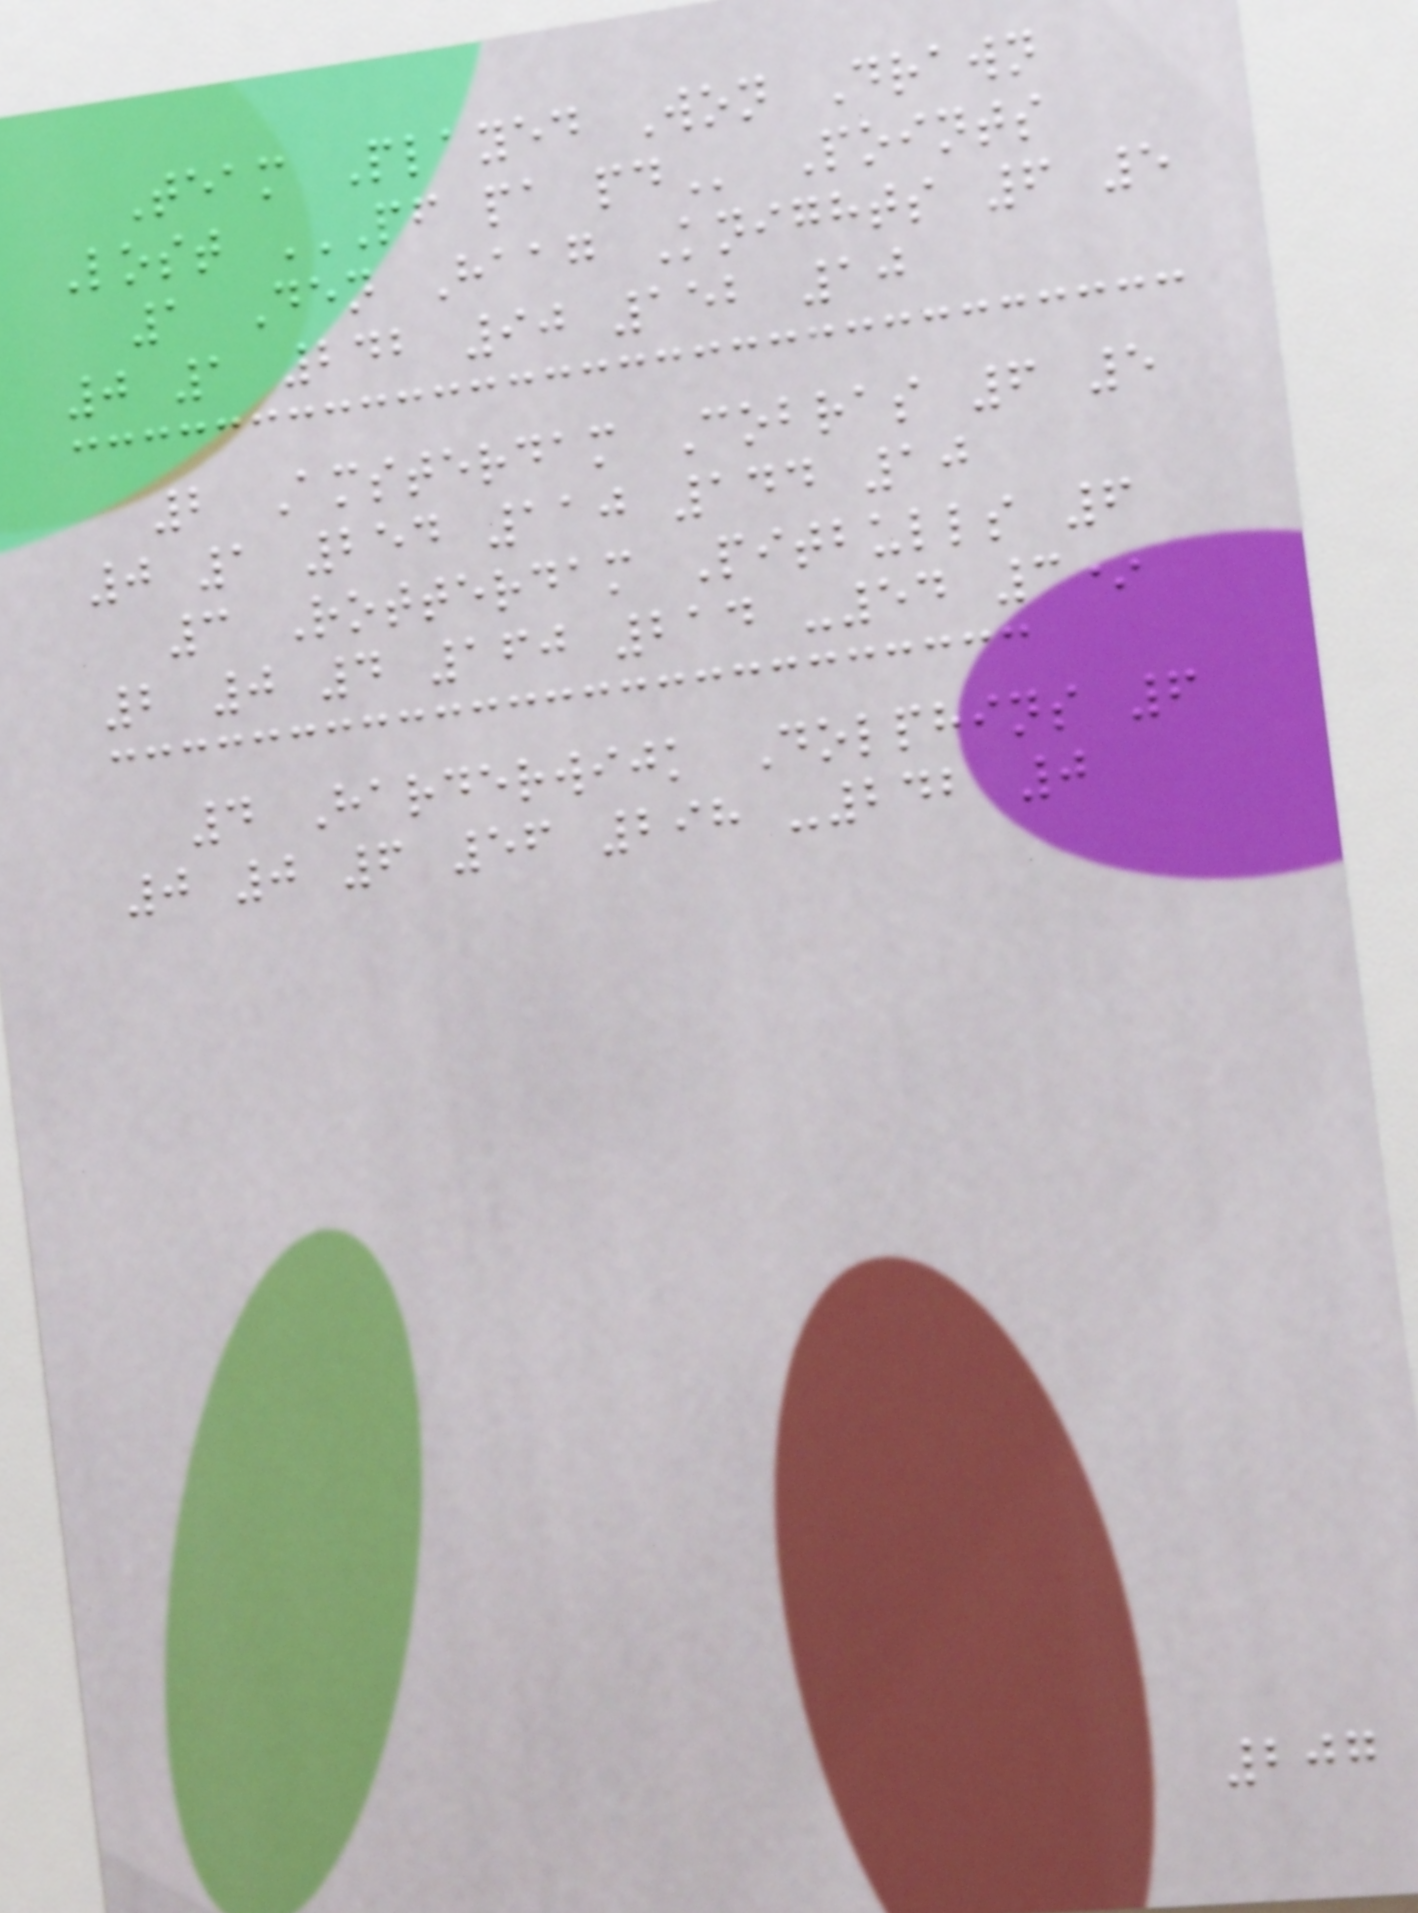Team Played Won Drawn
Lost PF PA PD Points
1 Den Haag Knights 6 5
0 1 242 90 152 10
2 Amsterdam Cobras 6 5
0 1 254 110 144 10
3 Rotterdam Pitbulls 6
2 0 4 160 214 -54 3*
4 Harderwijk Dolphins 6
0 0 6 56 298 -242 0
207
